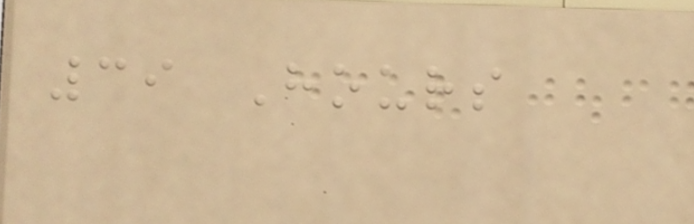39 Hours
